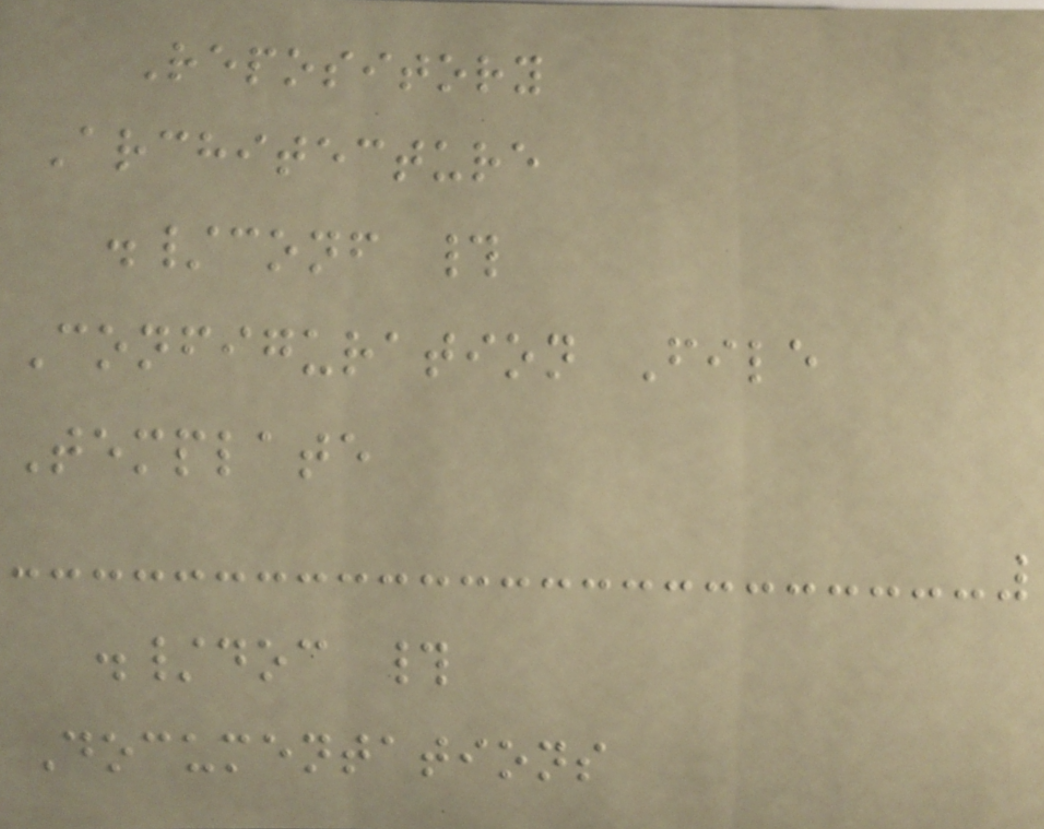Repository
Architecture
./conf #
Configuration File
Template
./doc #
Documentations
